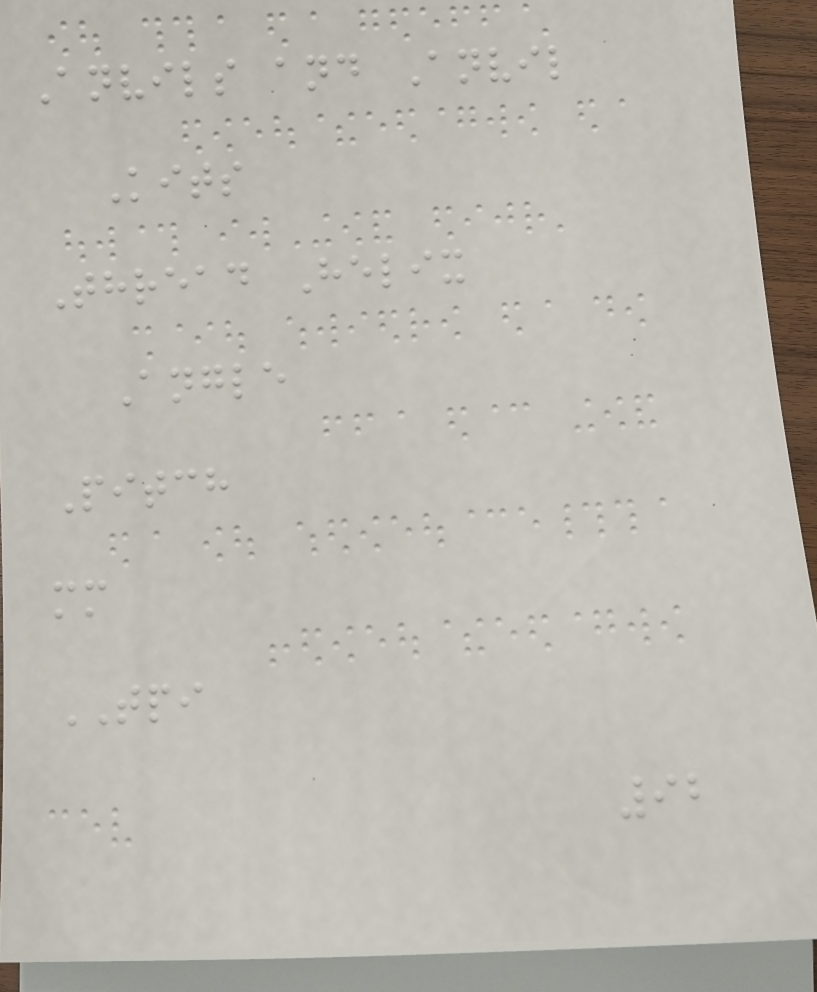Anvils and Anvil
Kits
Thread Helix
Angle
Pitch
mm
TPI
92
